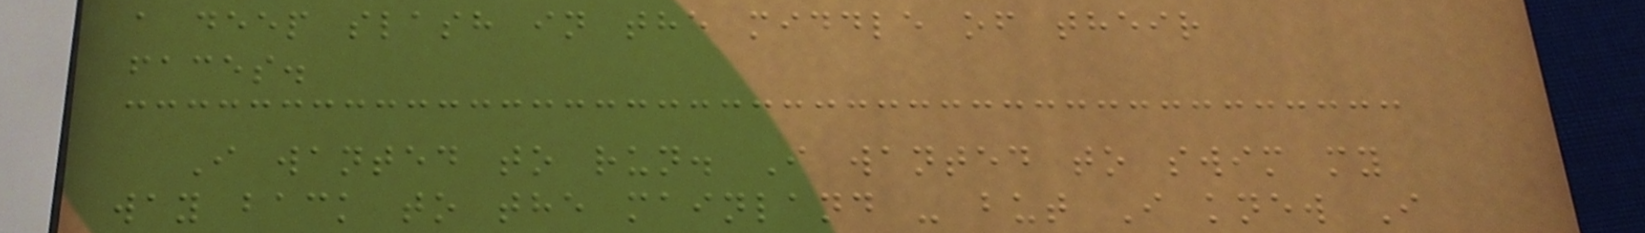a deep slash in the middle of their
faces.
I wanted to run. I wanted to swim my
way back to the mainland - but I knew I
